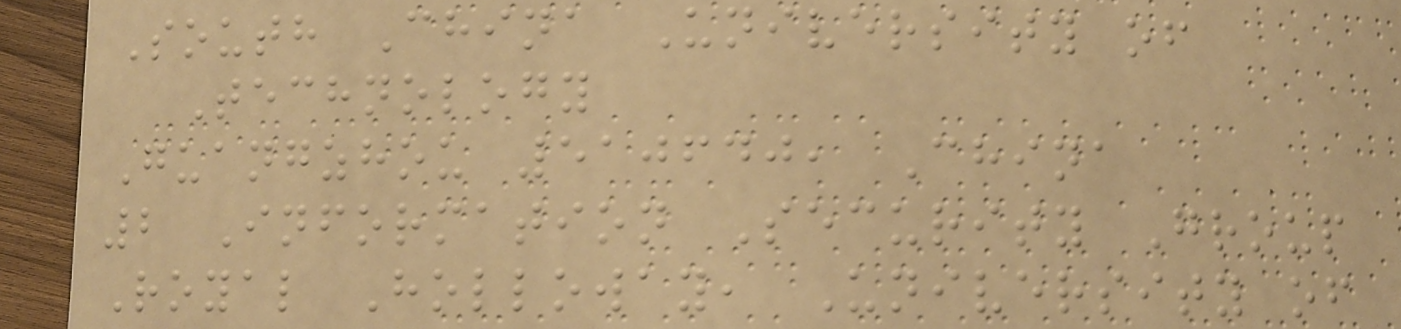South China University of
Technology
Guangzhou 510640, China
2 Information Security Group
Royal Holloway, University of
